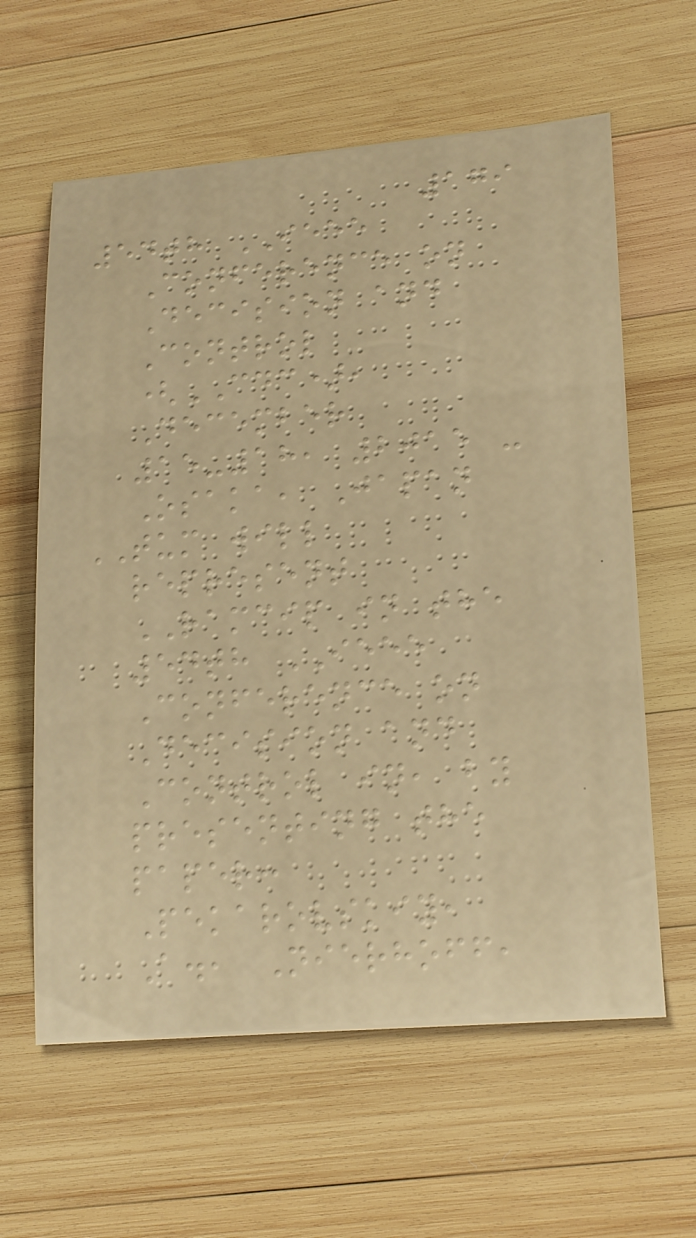179
54th IEEE
Conference on
Decision and
Control
(CDC),
December
15-18, 2015 -
Osaka, Japan
TUM will
represent
RAMCIP in the
54th IEEE
Conference on
Decision and
Control in, by
presenting the
paper:
Pekarovskiy,
A., Nierhoff,
